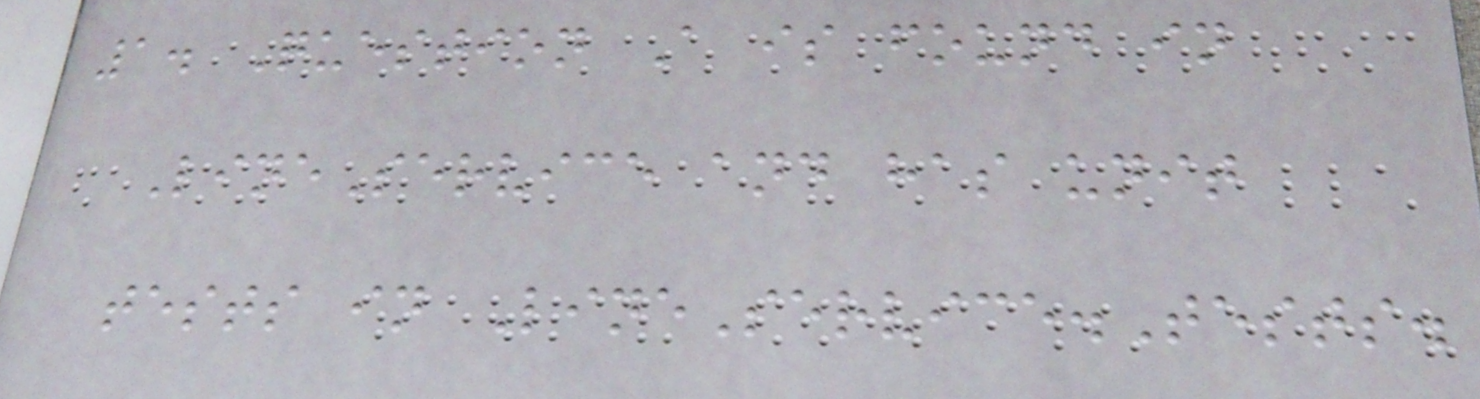1. Question A is found in
LineService and has unit
tests in LineService.Tests.
